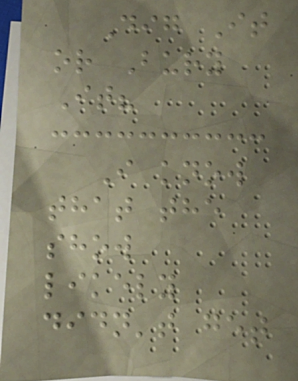Dig It
or Bury
It?
I know
that the
show
likely
didn't get
